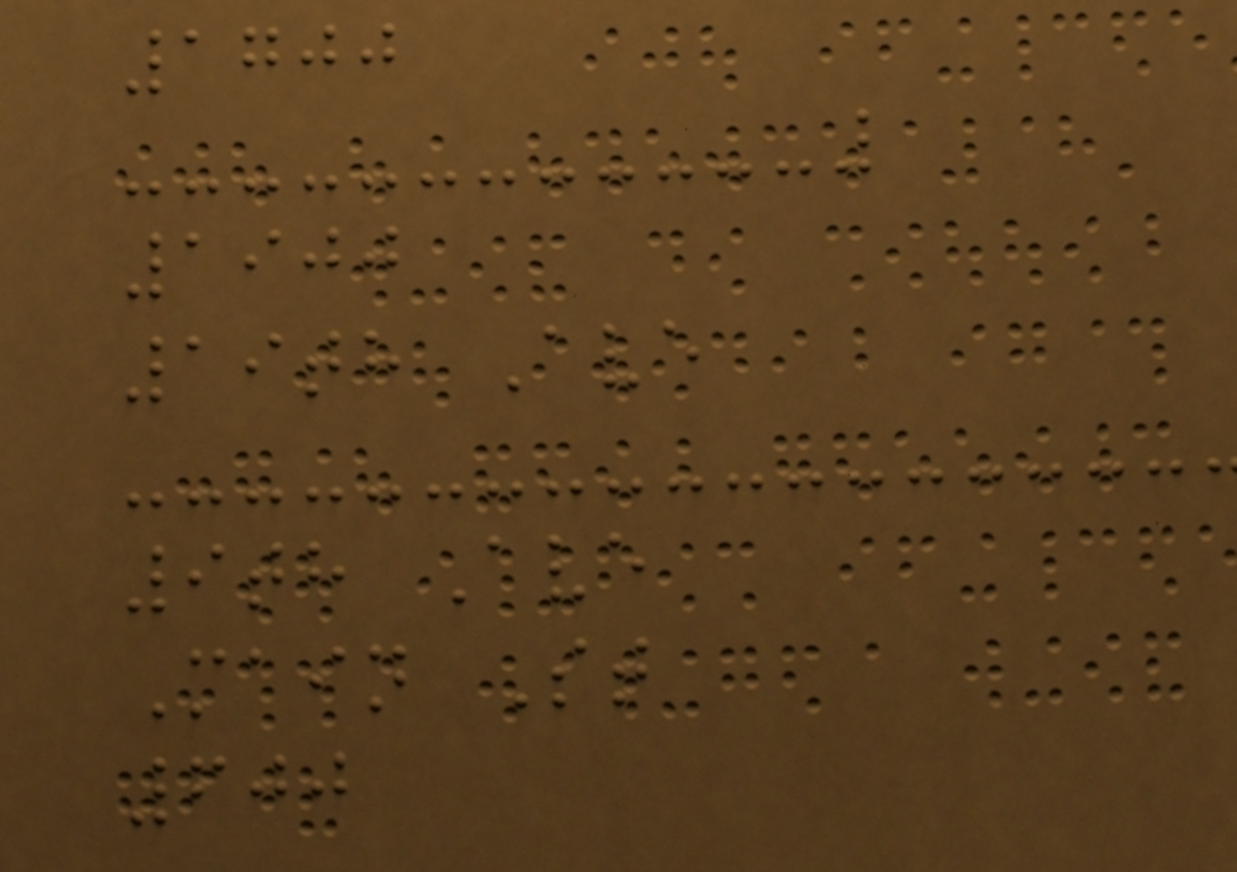1700
1900
19th Ave
9th Ave
Main St
600
